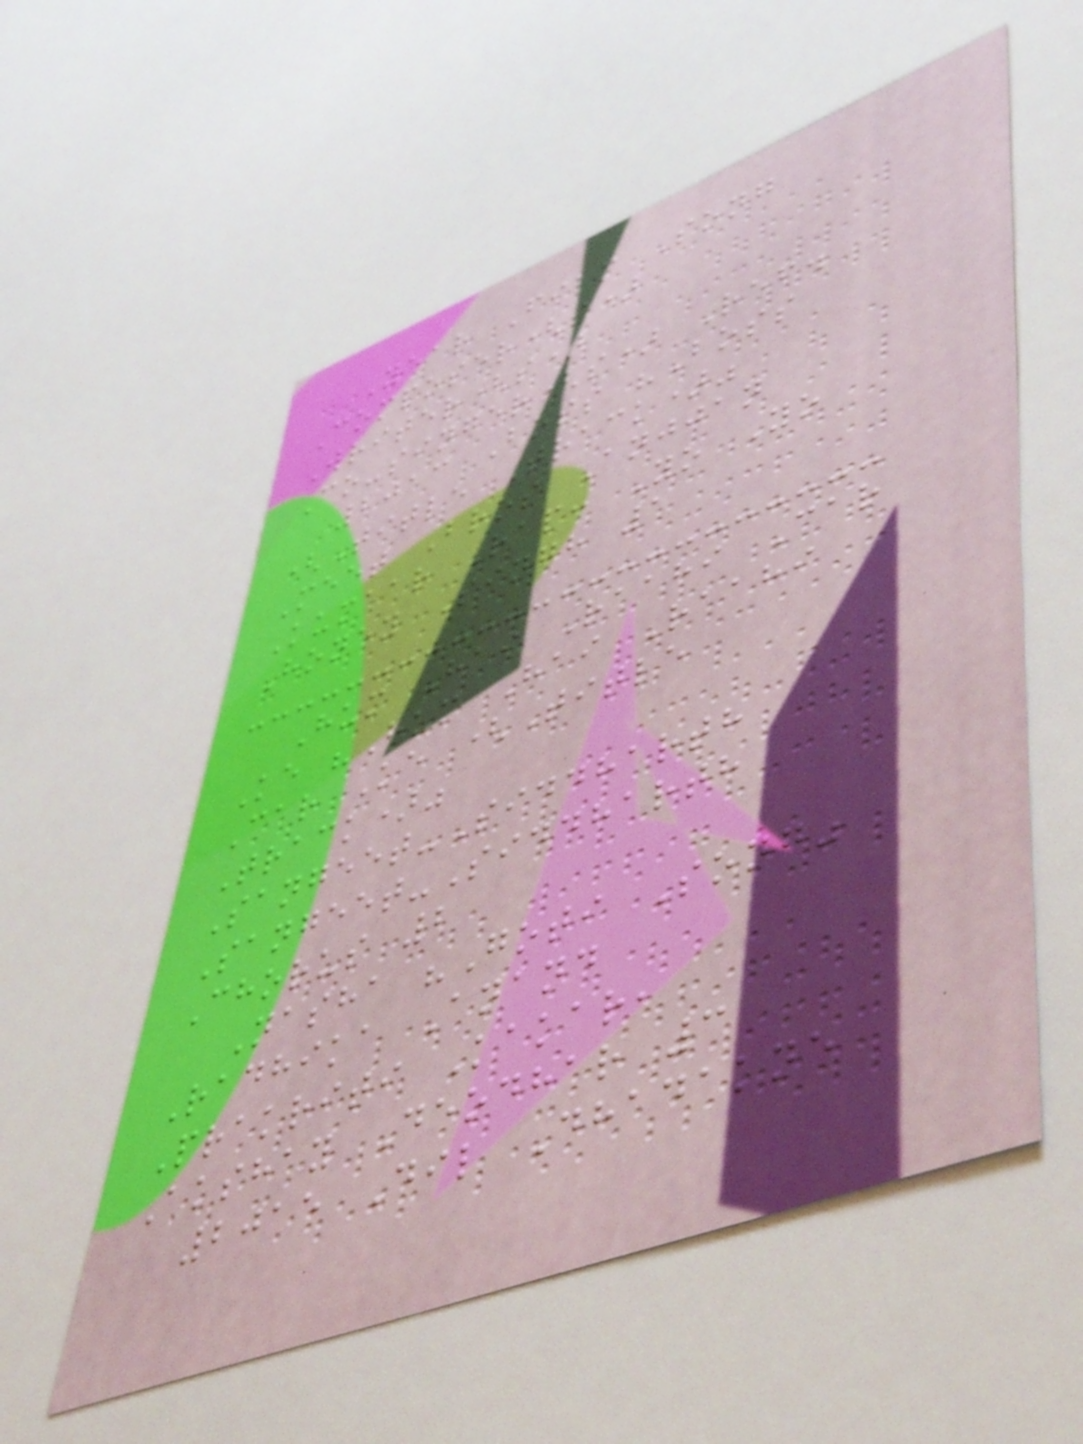Year Film Song
Composer(s)
Writer(s)
Co-singer(s) Ref.
2013 Boss "Boss
(Title Track)"
Meet Bros Anjjan
Kumaar Rap: Yo Yo
Honey Singh 1
Hum Hai Raahi Car
Ke "Hum Hai Raahi
Car Ke (Title
Track)"
Sangeet-Siddharth
Sangeet-Siddharth
Chorus 2
Nasha "Goti Song"
Radhika Anand
Prakriti Kakar,
Akshay Deodhar 3
2015 Dil Dhadakne
